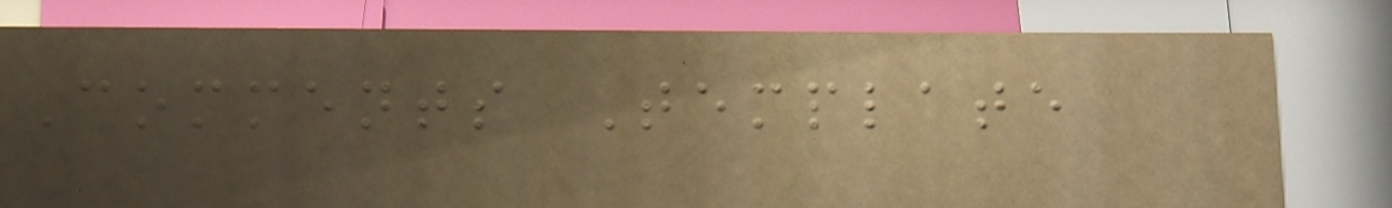Comments Template
